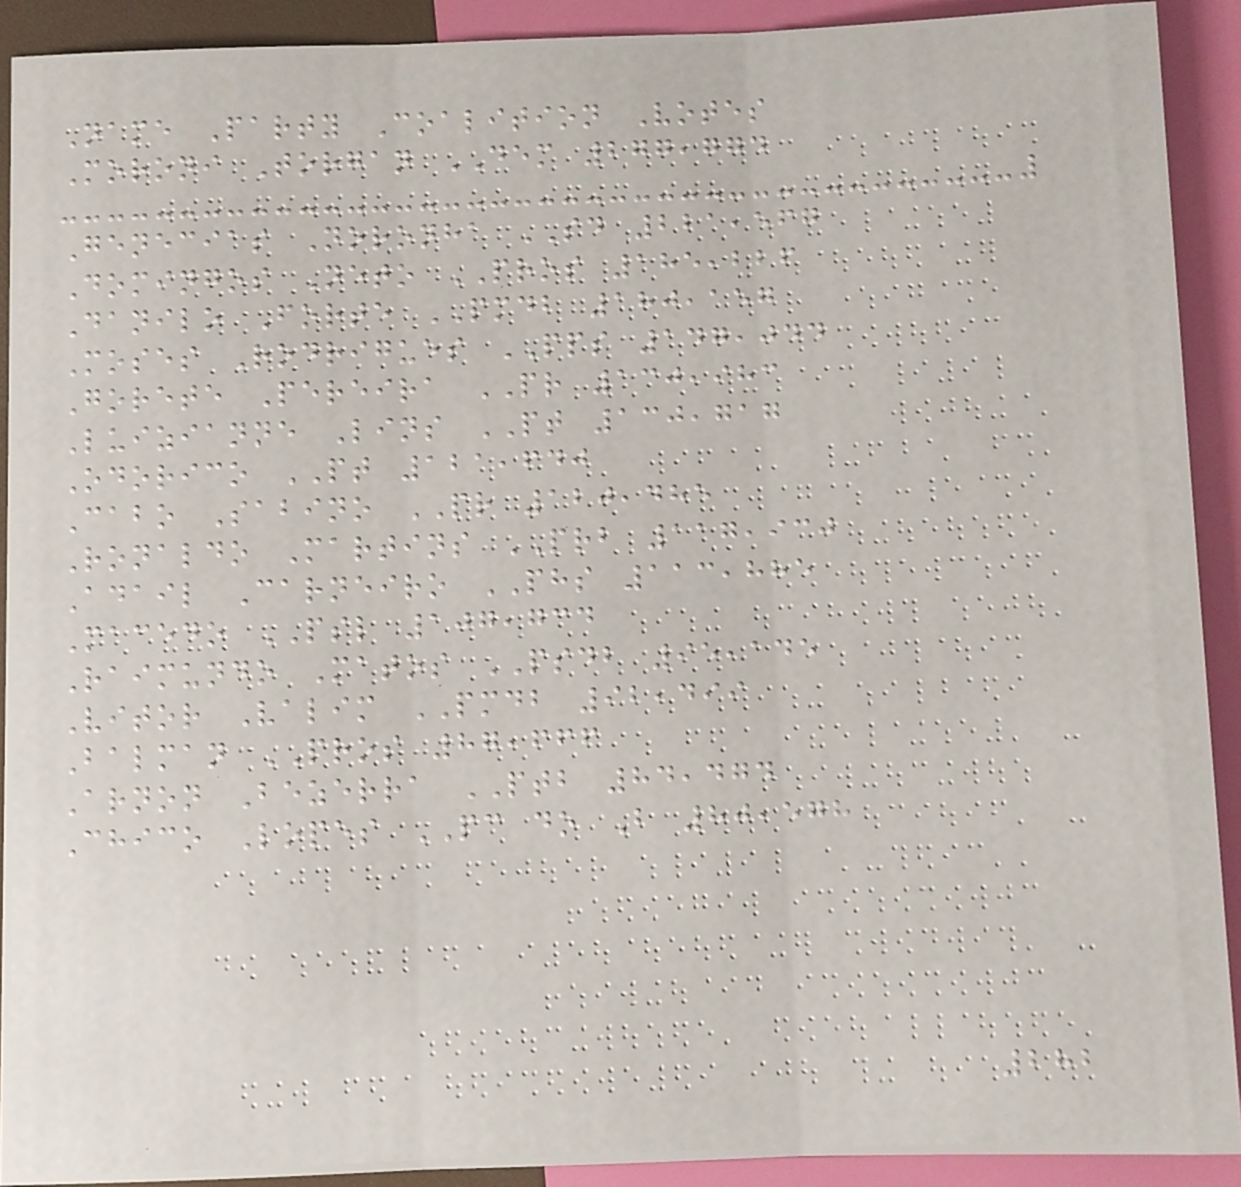Name Party Coalition Votes
Moroni Torgan DEM 277,774
Genecias Noronha SD 221,567
Domingos Neto PROS 185,226
Danilo Forte PMDB 180,157
Moses Rodrigues PPS 147,044
Gorete Pereira PR 130,983
Luizianne Lins PT 130,717
Odorico PT 121,640
Cabo Sabino PR 120,485
Ronaldo Martins PRB 117,930
Adail Carneiro PHS 113,885
Macedo PSL 107,734
Raimundo Matos PSDB 95,145
Vitor Valim PMDB 92,499
Balman PROS 87,666
Arnon Bezerra PTB 84,474
Chico Lopes PC do B 80,578
282
